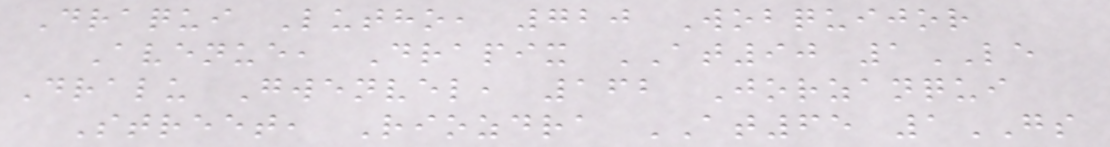Draqui Lutho, 720 Wobquijor
Avenue, Drapix AT90 1LE
Dralu Gwenvel, 162 Jorzanqui
Street, Riozdra AT65 1GS
